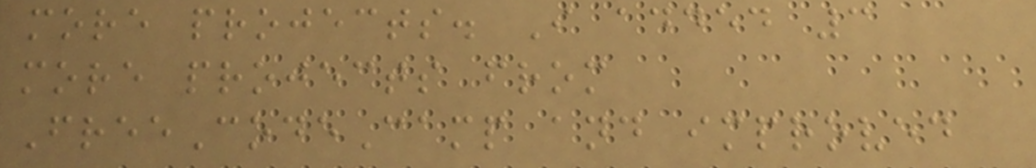more projects. I added 3
more projects from
FreeCodeCamp and improved
